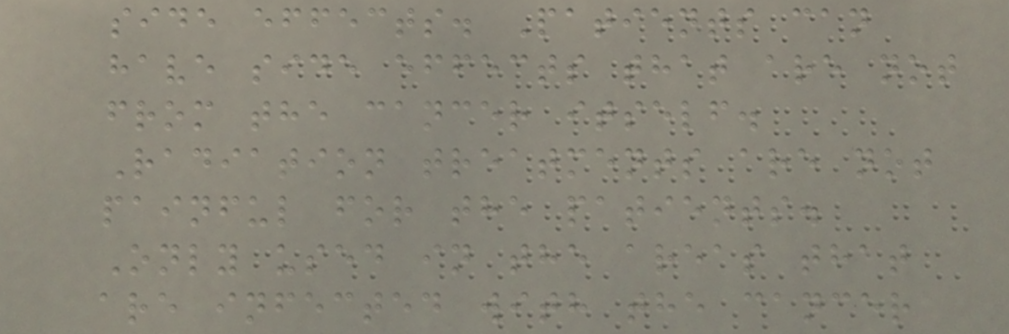side effects. Patients can
have side effects that are not
from the cancer itself.
Radiation treatments are not
painful for the patients.
Only used in the areas that
are infected with the cancer
